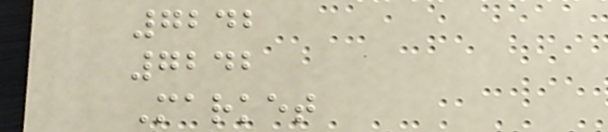7242
7242
Market
